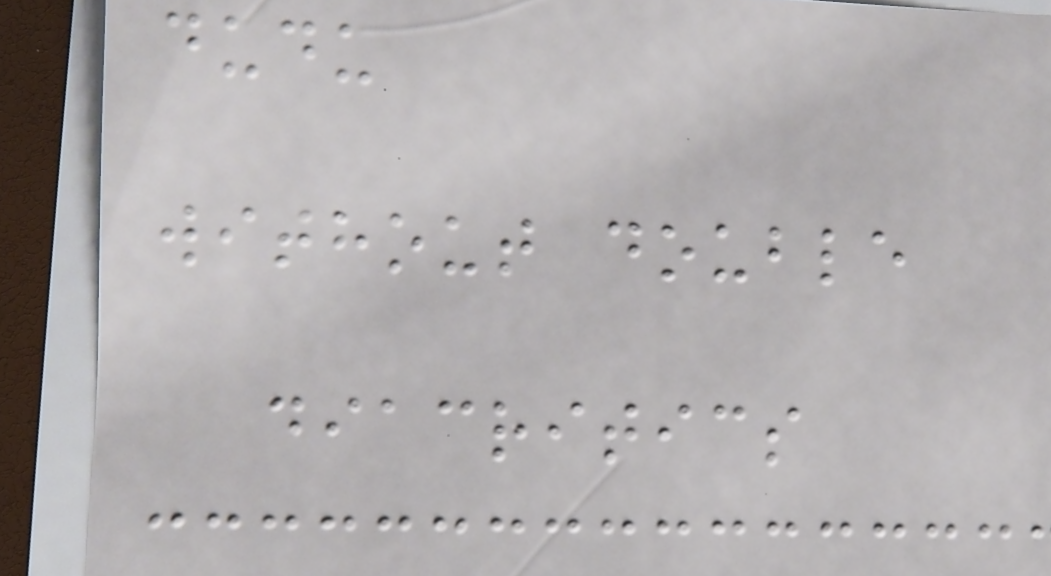dudu
without double
diacritics
